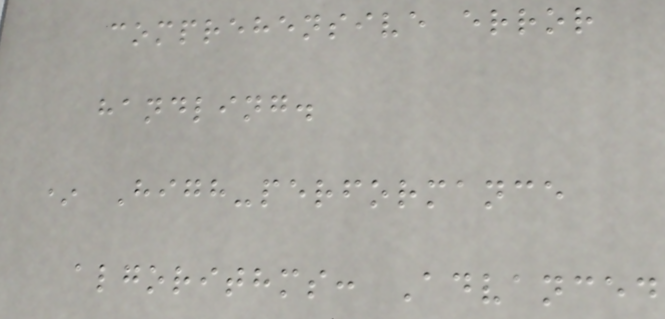comprehensive error
handling.
* High-performance
algorithms: Advanced
